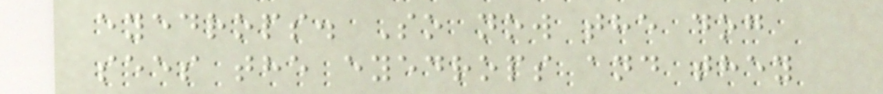eyedrops. So now the dog
sees the eyedrops and they
